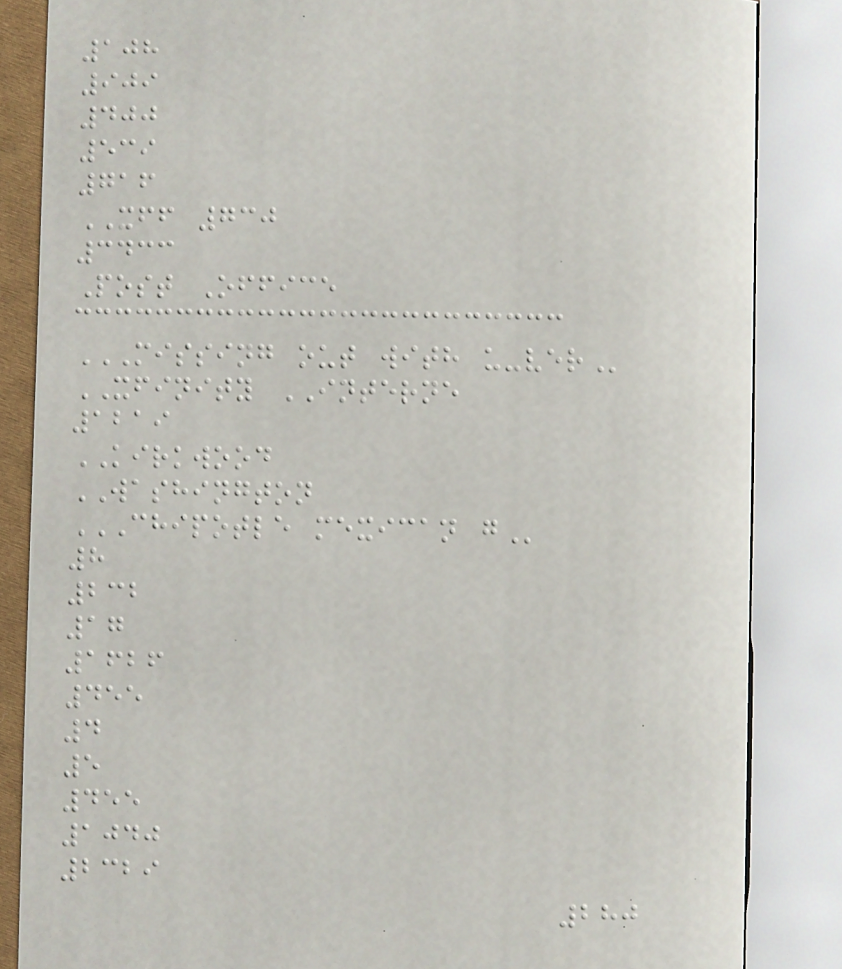108
909
400
539
716
XFF 730
3433
Post Office
MISSING OUT WITH U-VER
XFINITY INTERNE
1219
KIRKWOOD
WASHINGTON
CHIPOTLE MEXICAN G
8
232
17
1626
455
4
5
455
1040
2329
280
